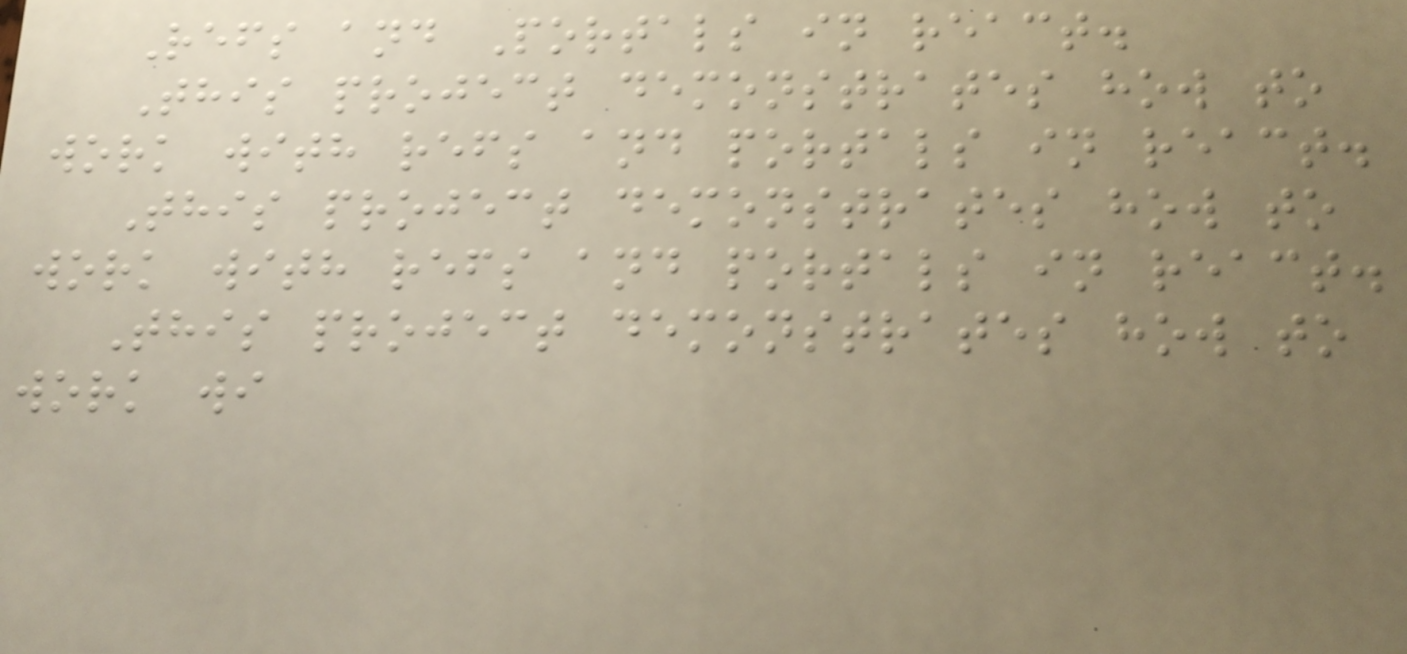Refs and Portals in react.
This project demonstrates how to
work with refs and portals in react.
This project demonstrates how to
work with refs and portals in react.
This project demonstrates how to
work wi
